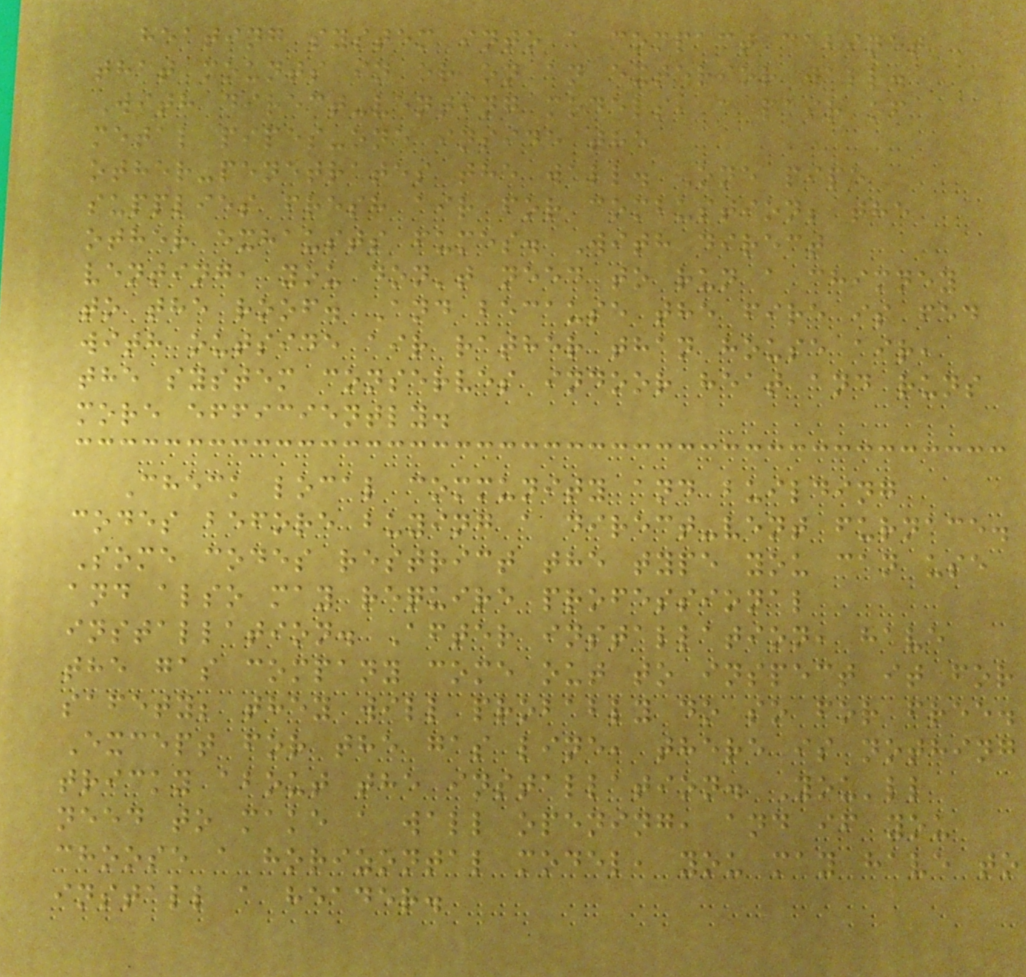heating system into a compact cabinet
that mounts in or on an exterior wall.
With direct-venting models, a pair of
metal pipes-one inside the
other-penetrates the wall. One pipe
supplies fresh air for combustion; the
other exhausts fumes. With direct
venting, you don't need to run a chimney
to the roof. And because the fire is fed
with outside air rather than house air,
the system conserves indoor heat and runs
more efficiently.
Check local community and building
codes before buying a direct-vent furnace.
Some codes restrict the type you can use
and also may require professional
installation. After installation, have
the gas company come out to inspect it for
safety; they will probably do so for free.
Except for the gas line, there is nothing
tricky about the installation. You'll
need to make a wall opening, and if you
choose a horizontal model, you may have to
install a header.
